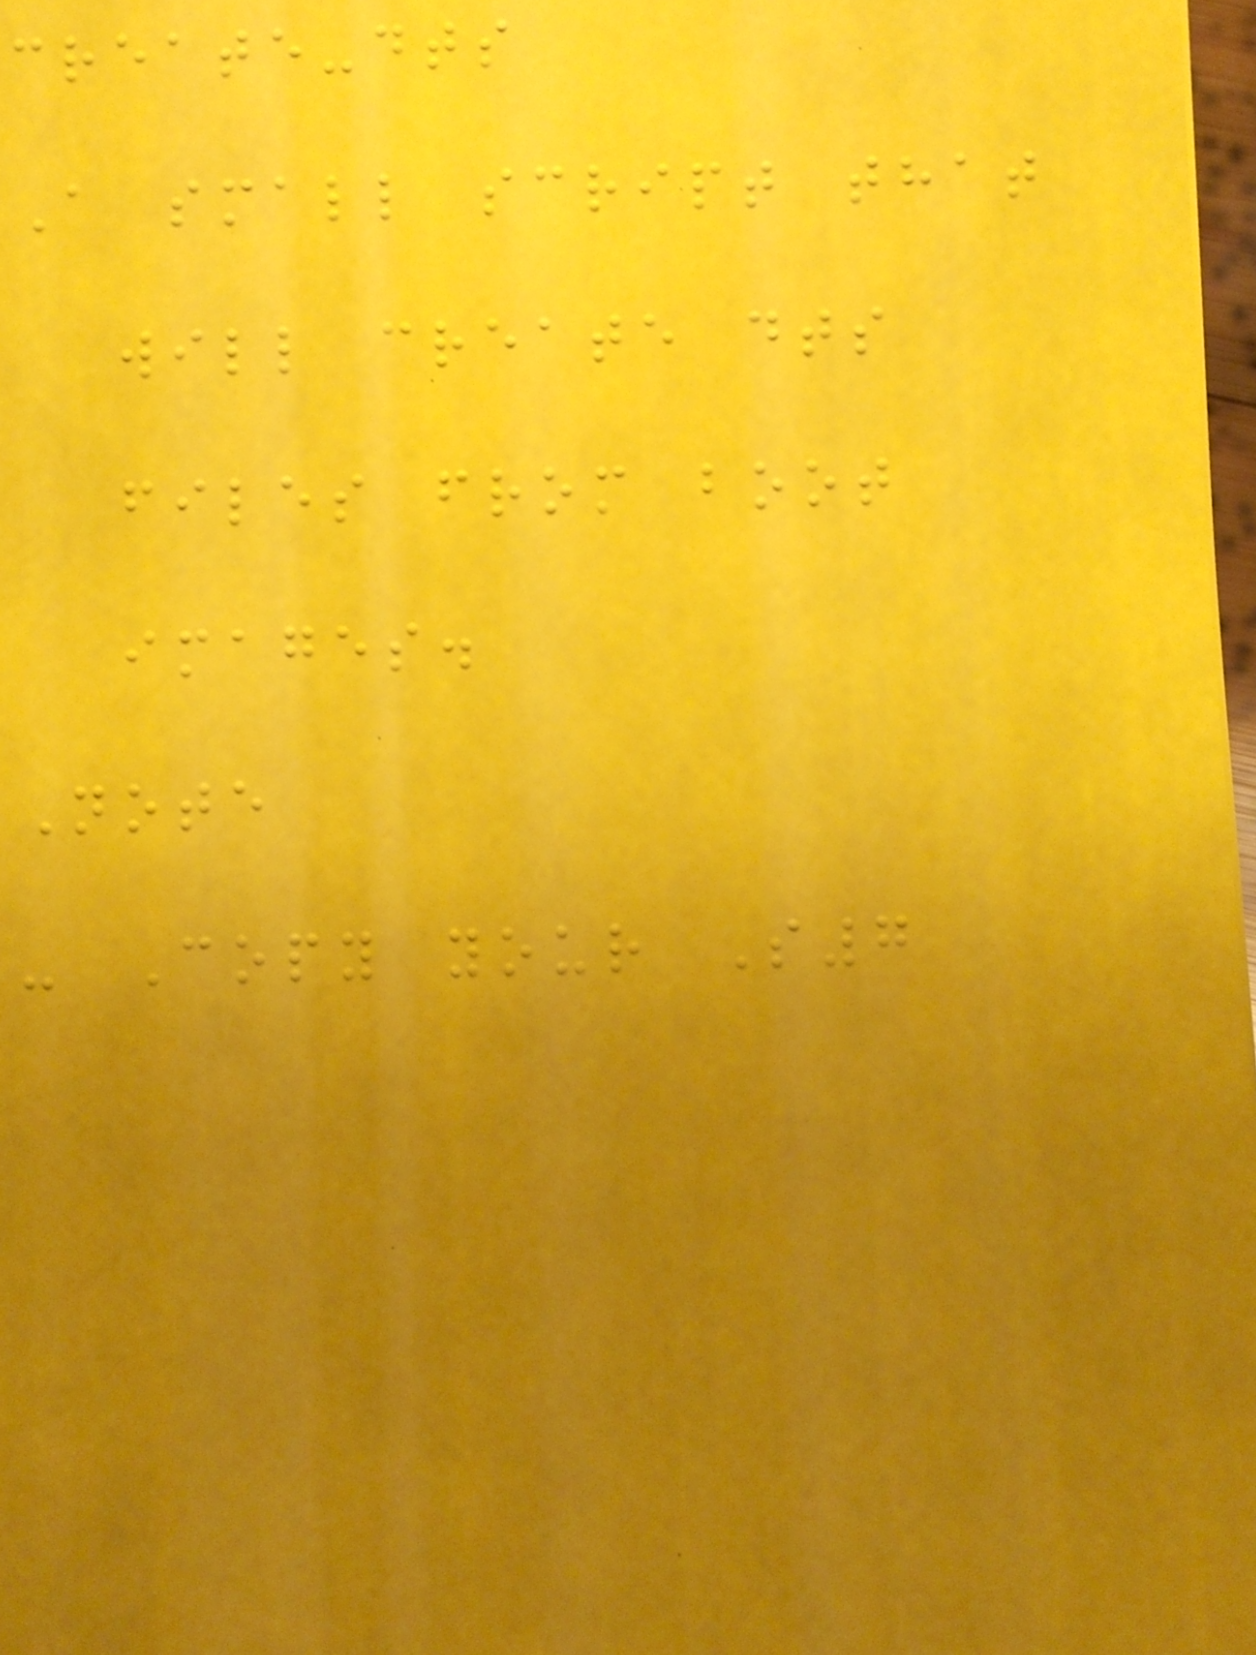create-dts
A small script that
will create dts
files from boot
images.
Note
- Copy your S7
